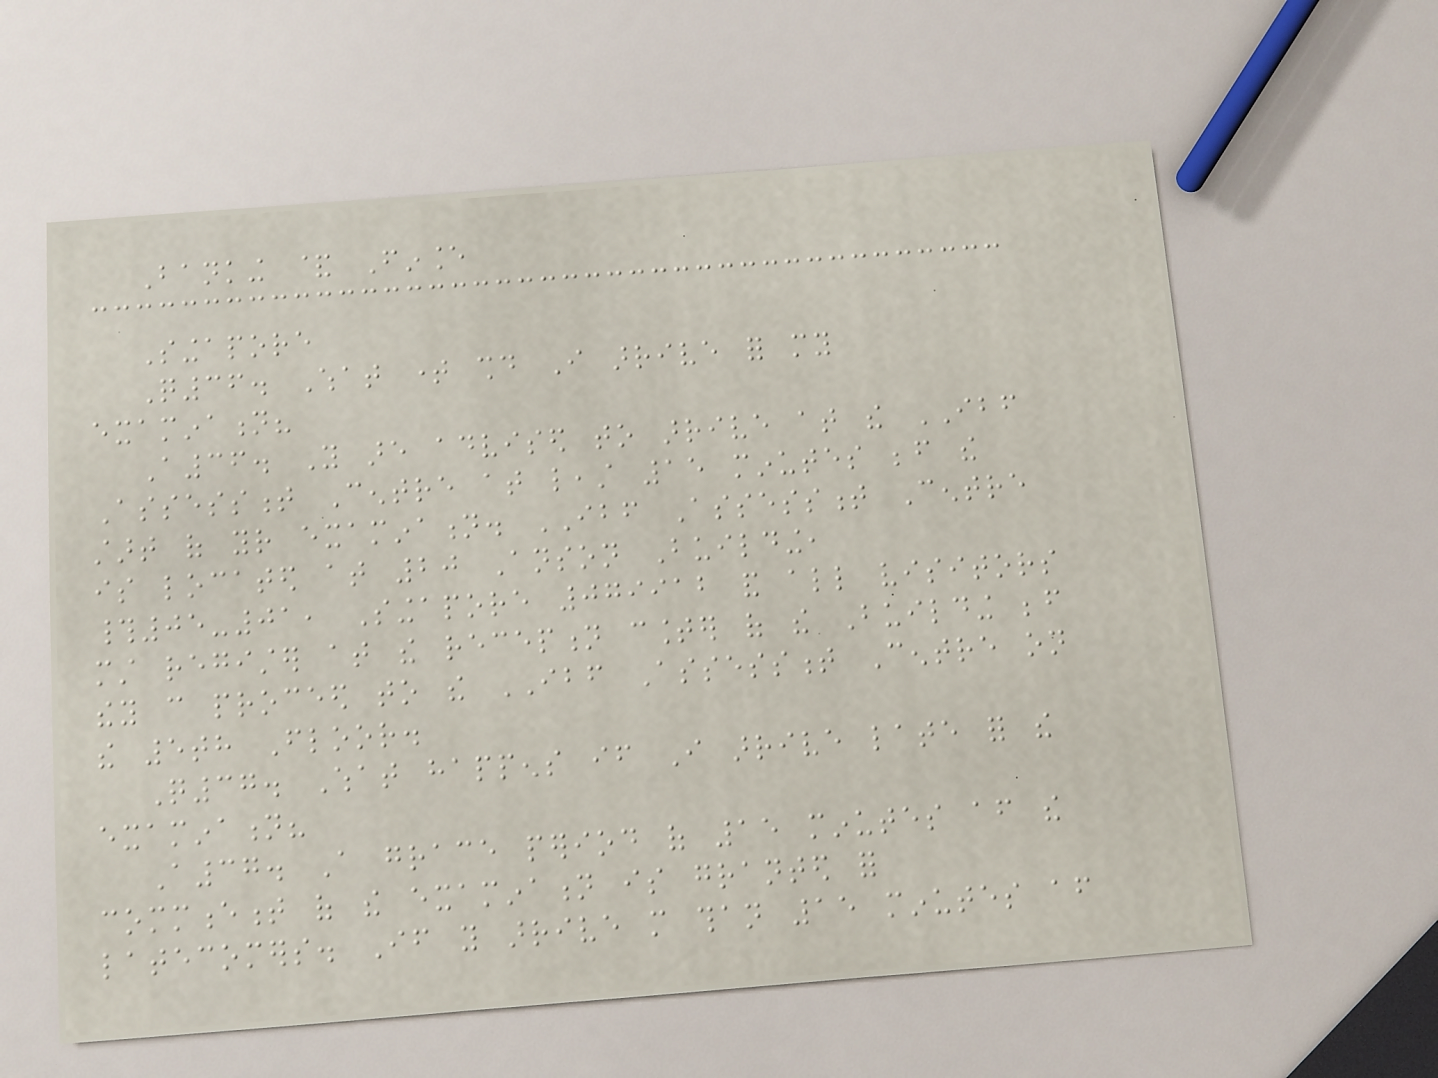Banking & Finance
Singapore
Q36. What time should I arrive for my
examination?
A36. You are advised to arrive at the IBF
Assessment Centre at least 15 minutes before the
start of your examination. IBF Assessment Centre
is located at 20 Anson Building,
#05-01, Singapore 079912 and all visitors
must register at the reception counter of the Building before
they can proceed to the IBF Assessment Centre on
the 5th Floor.
Q37. What happens if I arrive late for the
examination?
A37. A grace period of 15 minutes after the
commencement of the examination is granted for
latecomers. If you arrive more than 15 minutes after
